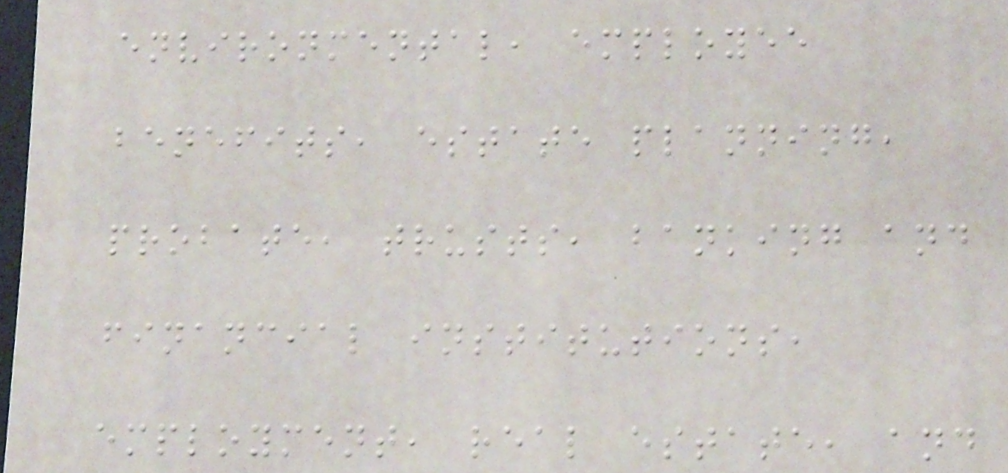environmental, employee
benefits, estate planning,
probate, trusts, banking and
financial institutions,
employment, real estate, and
